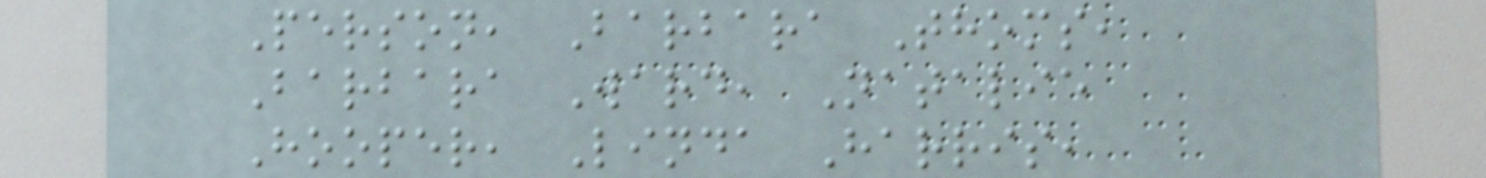Person, Barbara Thoms,
Barbara Ward, Natalie
Hooper, Linda Harris,
